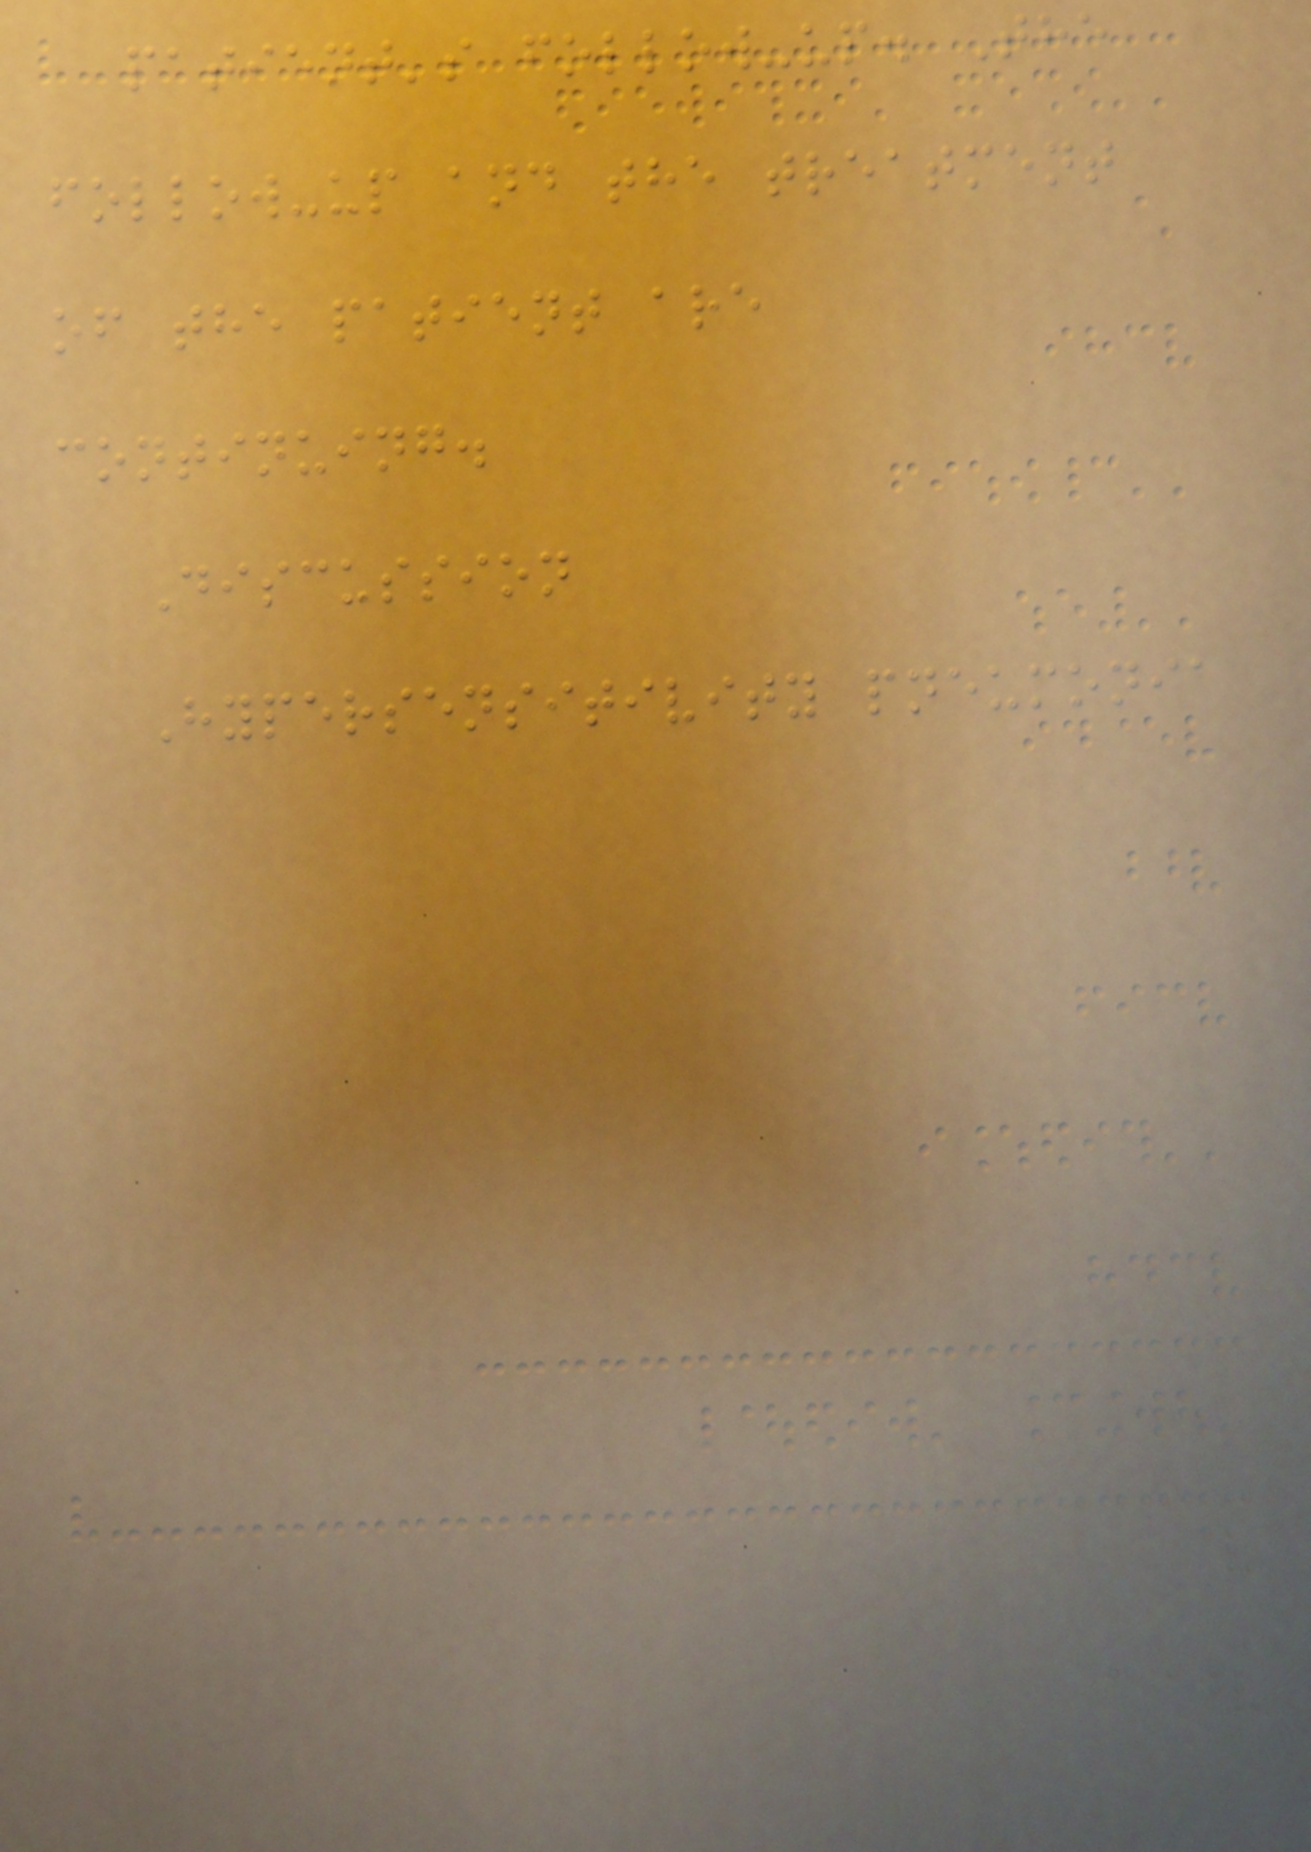patient's follow-up. The
follow-up and the treatment
of the patient are
continuing.
Discussion
Hypersensitivity pneumonia
